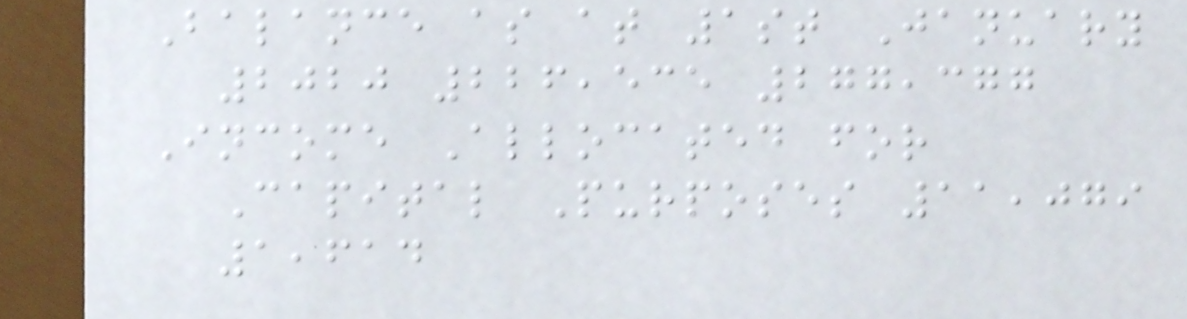Balance as at 1st January
2020 226,535 277,377
Income Allocated for
Capital Purposes 11,079
1,614
